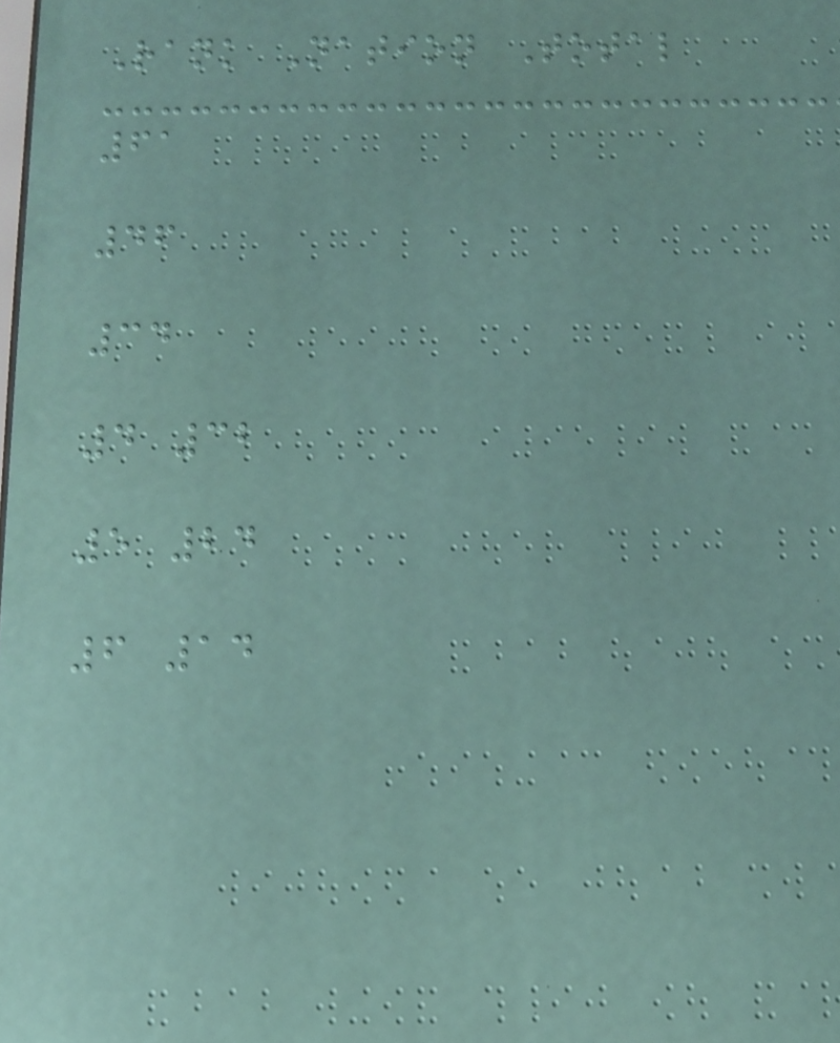Rank Nation Total
61
46
34
4 32
5 24
6 14
